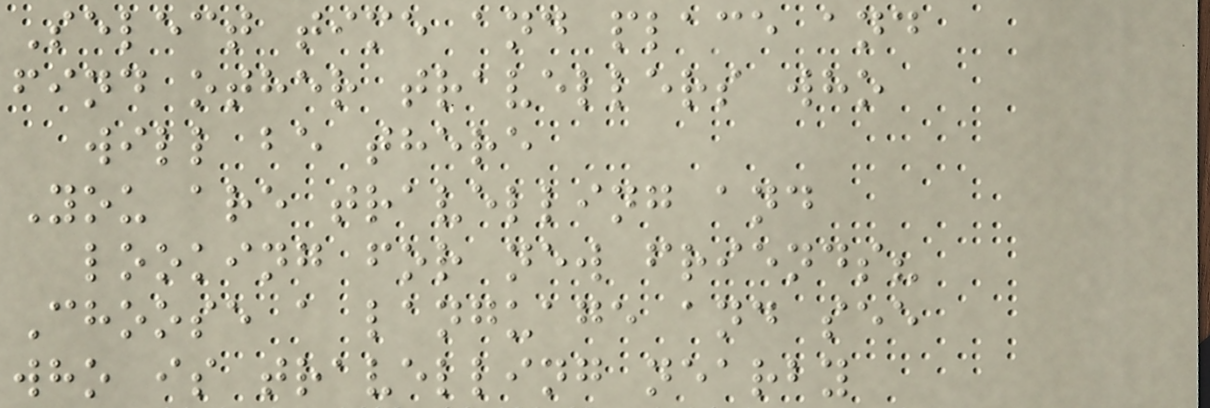Select time and place and
find other travellers who
will be there
You are travelling and
looking for new friends?
Choose a language and see
who is travelling nearby
